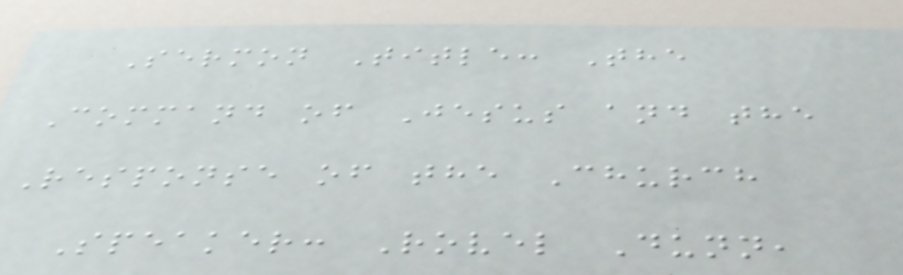Sermon Title: The
Command of Jesus and the
Response of the Church
Speaker: Rovel Dunn,
